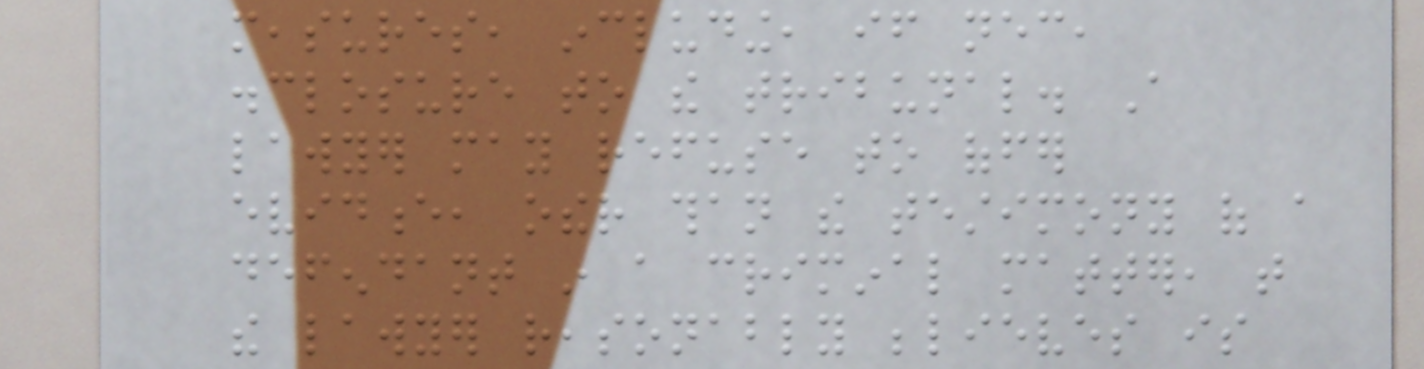measures, including, if necessary,
disclosure to the tribunal. A
lawyer may refuse to offer
evidence, other than the testimony of a
defendant in a criminal matter, that
the lawyer reasonably believes is
